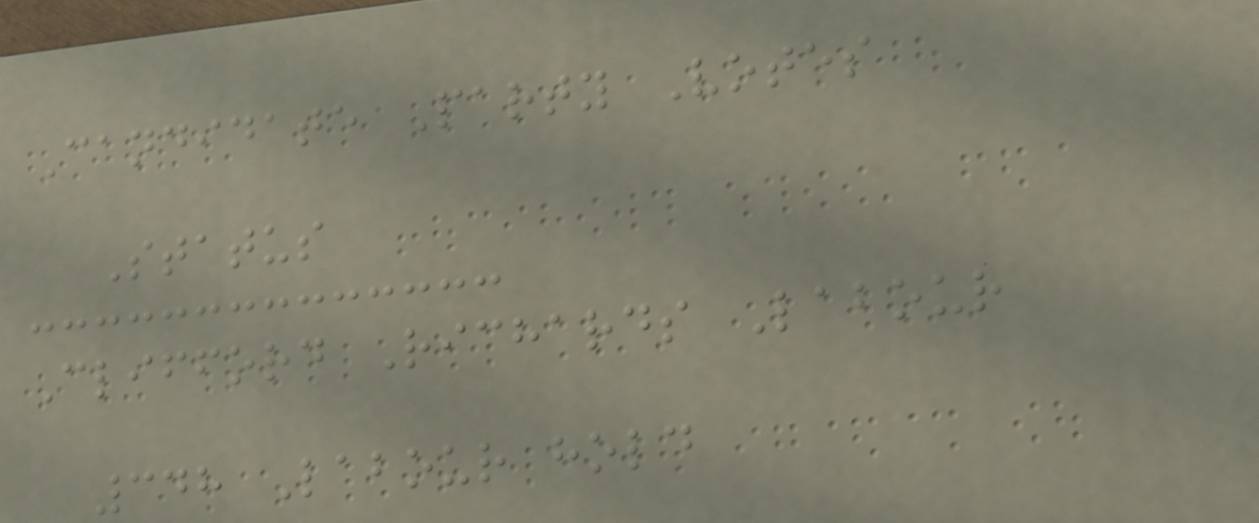Candidate Party Votes
Status
Clifford Richards Labour
348 Labour hold
